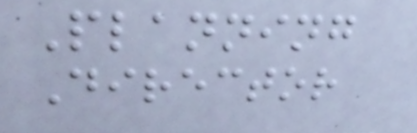Planning
Director
